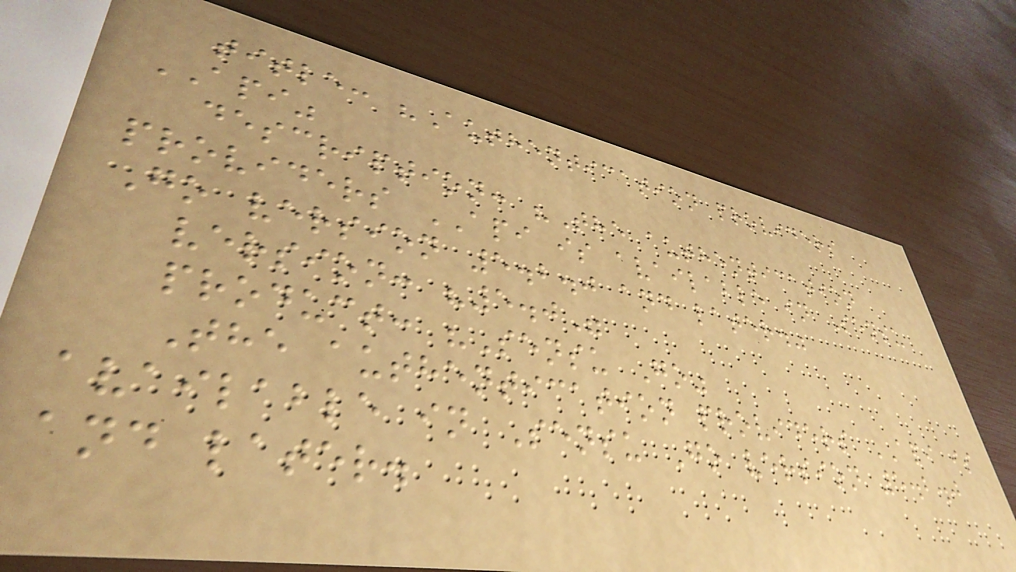title: "Authentication providers
API"
description: "The authentication
providers API is available in Sensu
Go version 5.2.0 and later."
version: "5.0"
product: "Sensu Go"
The authentication providers API is
available in Sensu Go version 5.2.0
and later.
